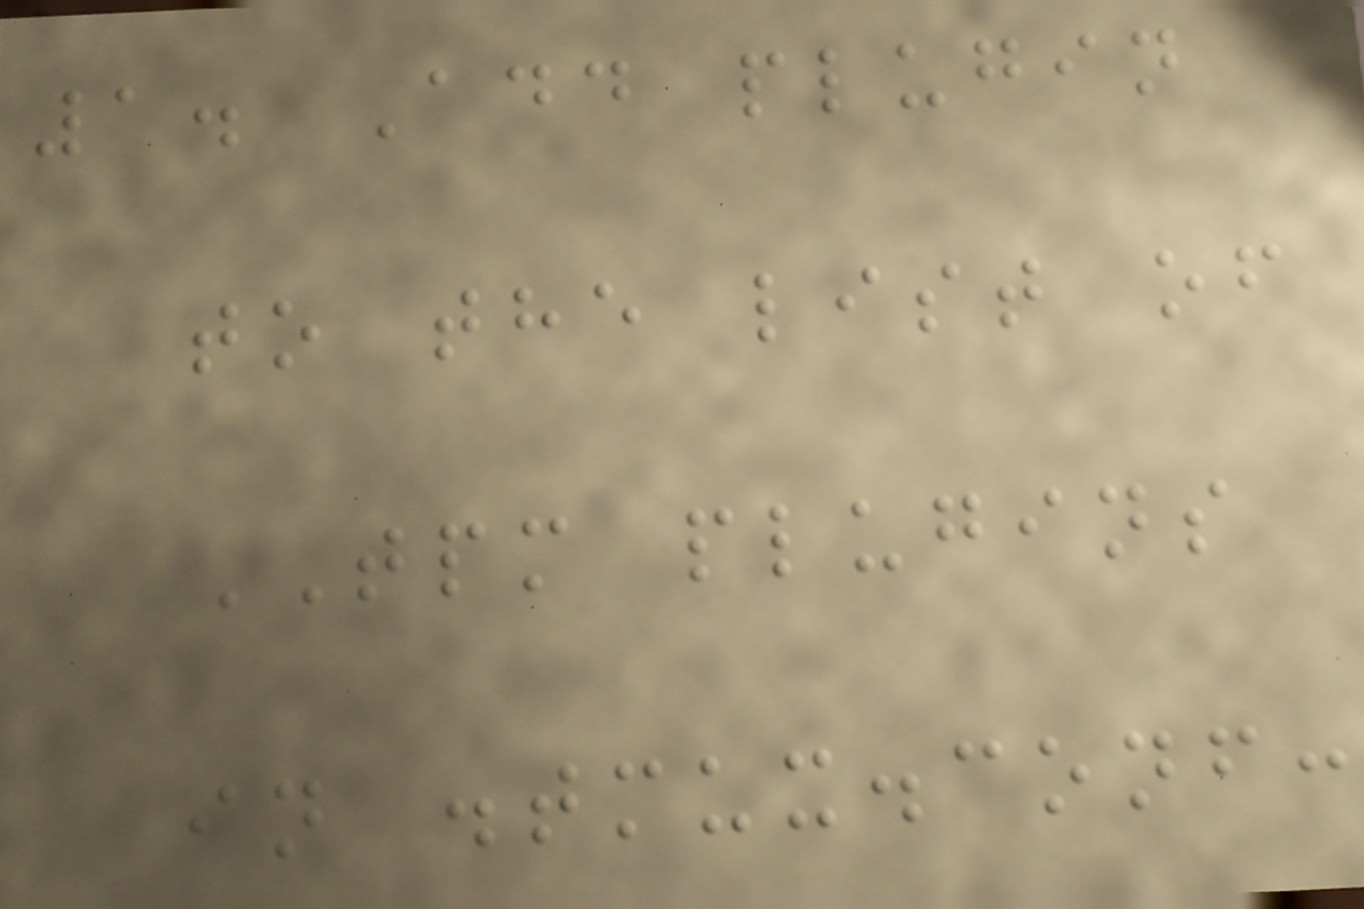1. Add plugin
to the list of
TPM plugins
in .tmux.conf:
